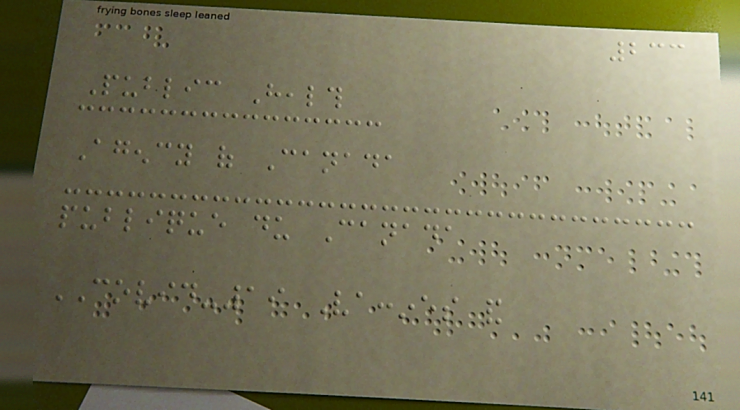233
Public Health
Agency of Canada
publique du Canada
COVID-19 Vaccines and
